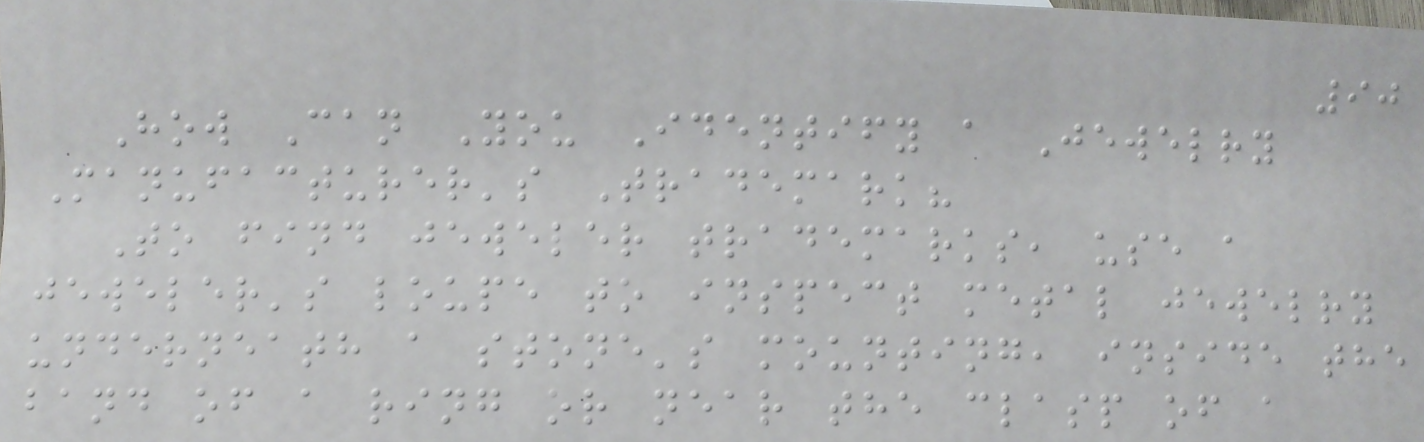90
How Can You Identify a Jewelry
Manufacturer's Trademark?
To find jeweler trademarks, use a
jeweler's loupe to inspect metal jewelry
underneath a stone's mounting, inside the
band of a ring or near the clasp of a
